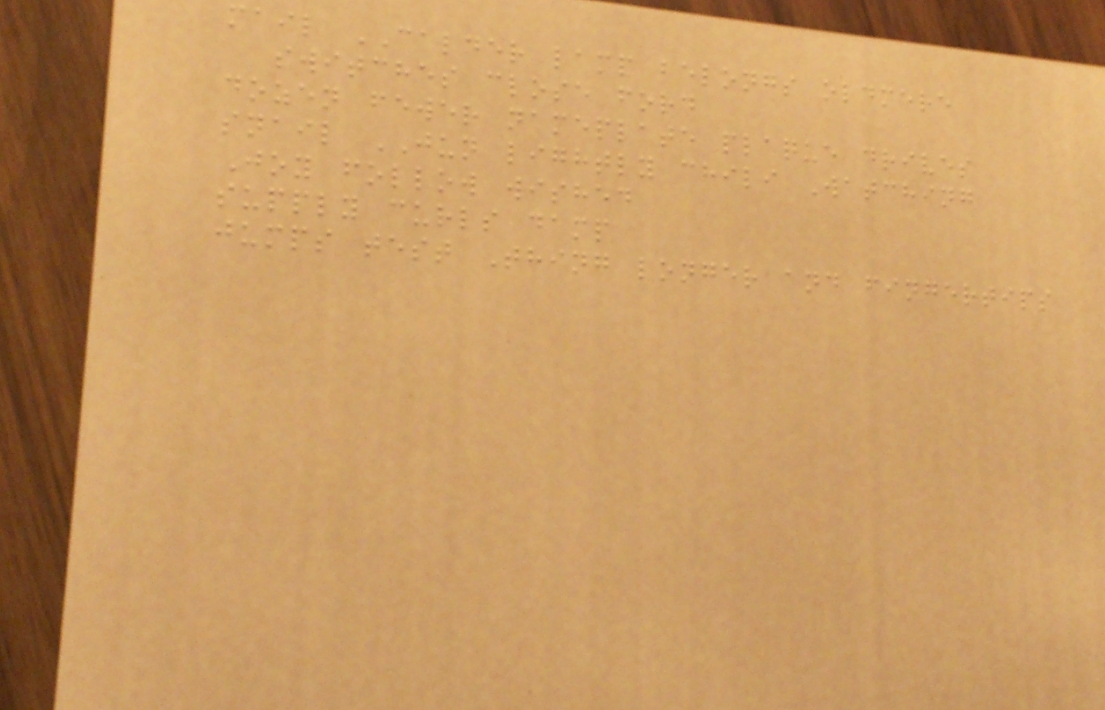mail CALDER lamp belongs oldmere
switches close ford
dozen fewer nameplate plaque drives
snail JUN lightly chili Watching
Joy follow wished
supply curls damp
jumps test Thing longer and fingertips
